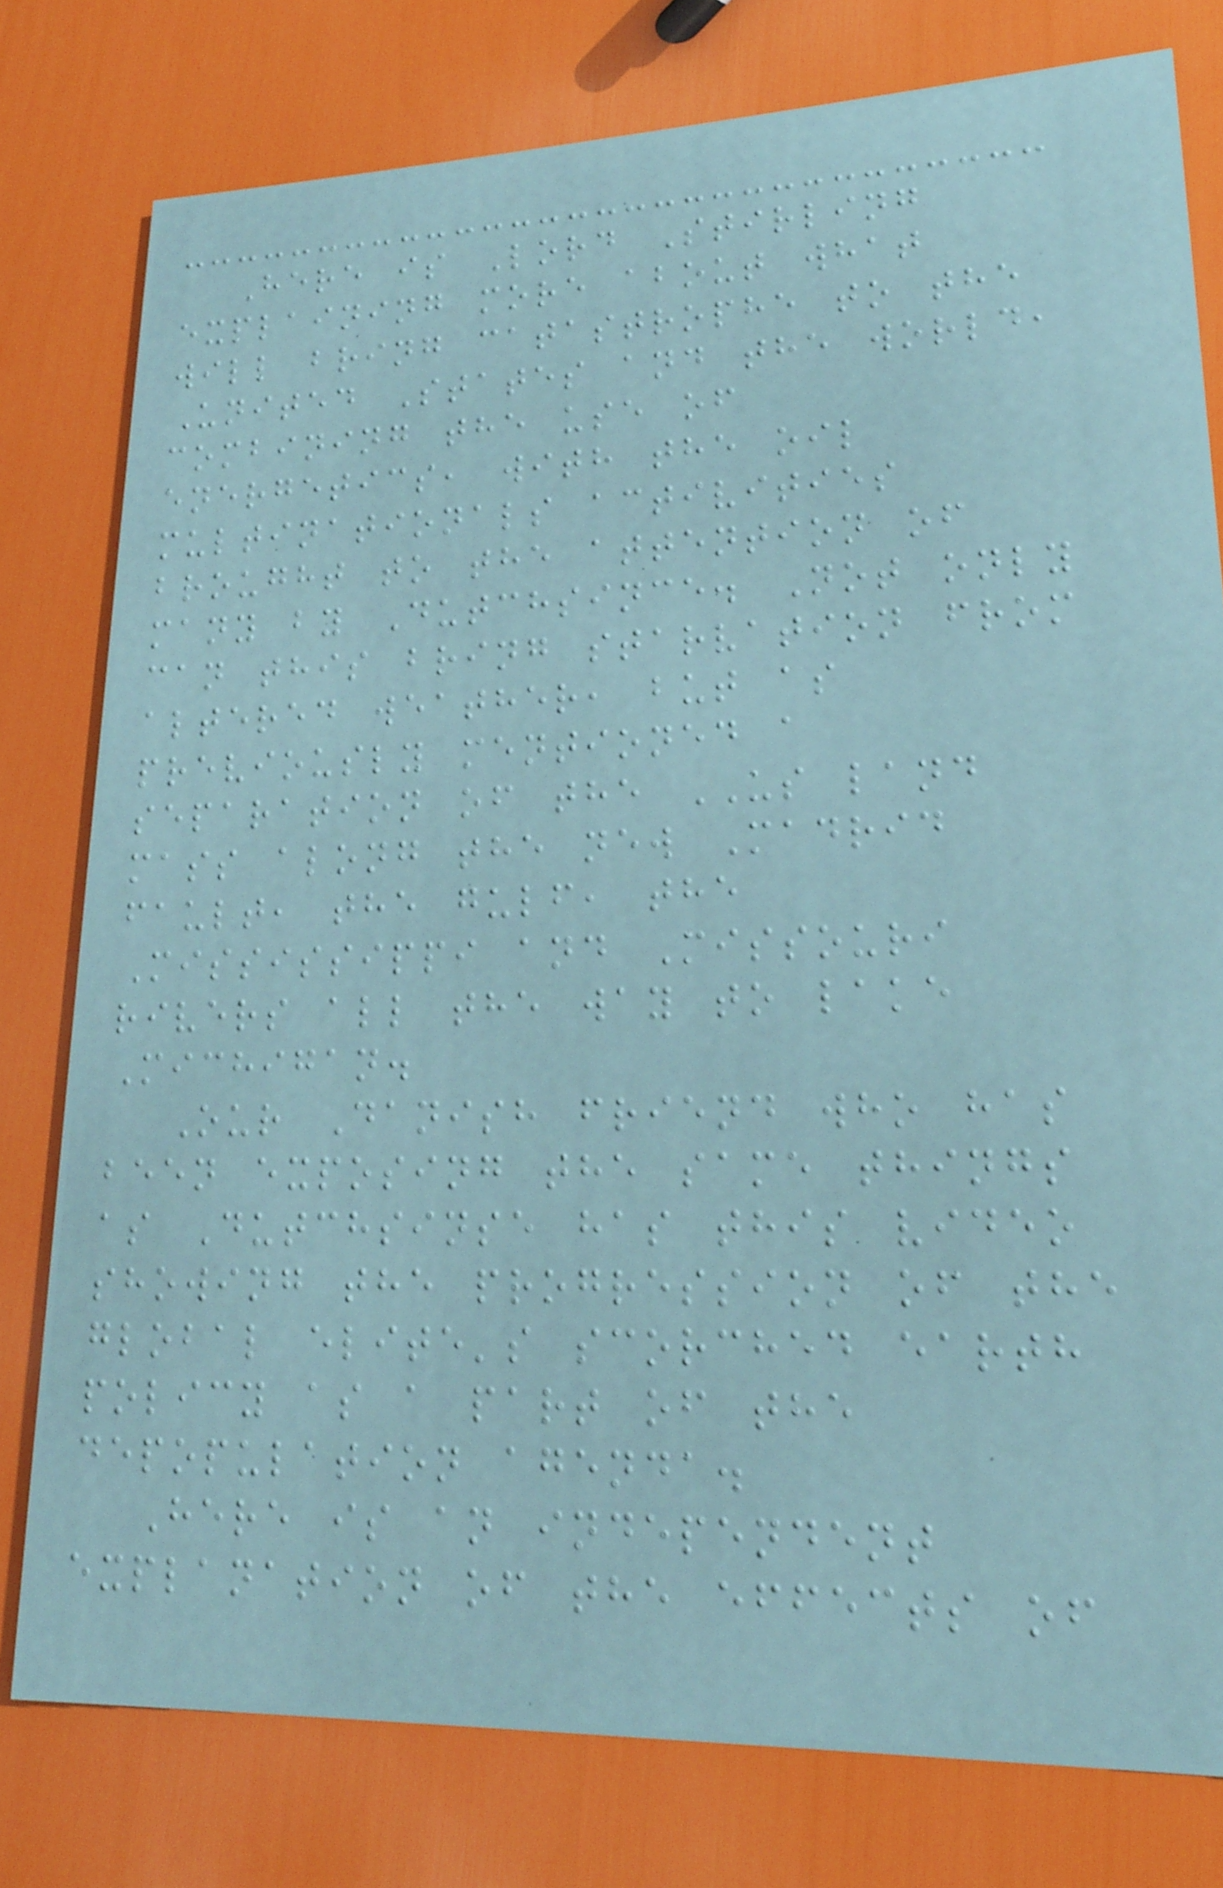Here is Lord Stirling
explaining more about what
will bring catastrophe to the
United States and the world,
combining the use of
energetics, with the oil
multinationals activities
brought to the attention of
many by Dutchsince. Not only
can this bring starvation from
altered weather, but as
previously mentioned a
separation of the US land
mass along the new Madrid
fault, the gulf, the
Mississippi and Missouri
rivers all the way to lake
Michigan.
Our Danish friend who has
been exposing the same things
as Dutchsinse has this video
showing the progression of the
global elite's scorched earth
policy as a part of the
depopulation agenda.
Here is an independent
explanation of the effects of
